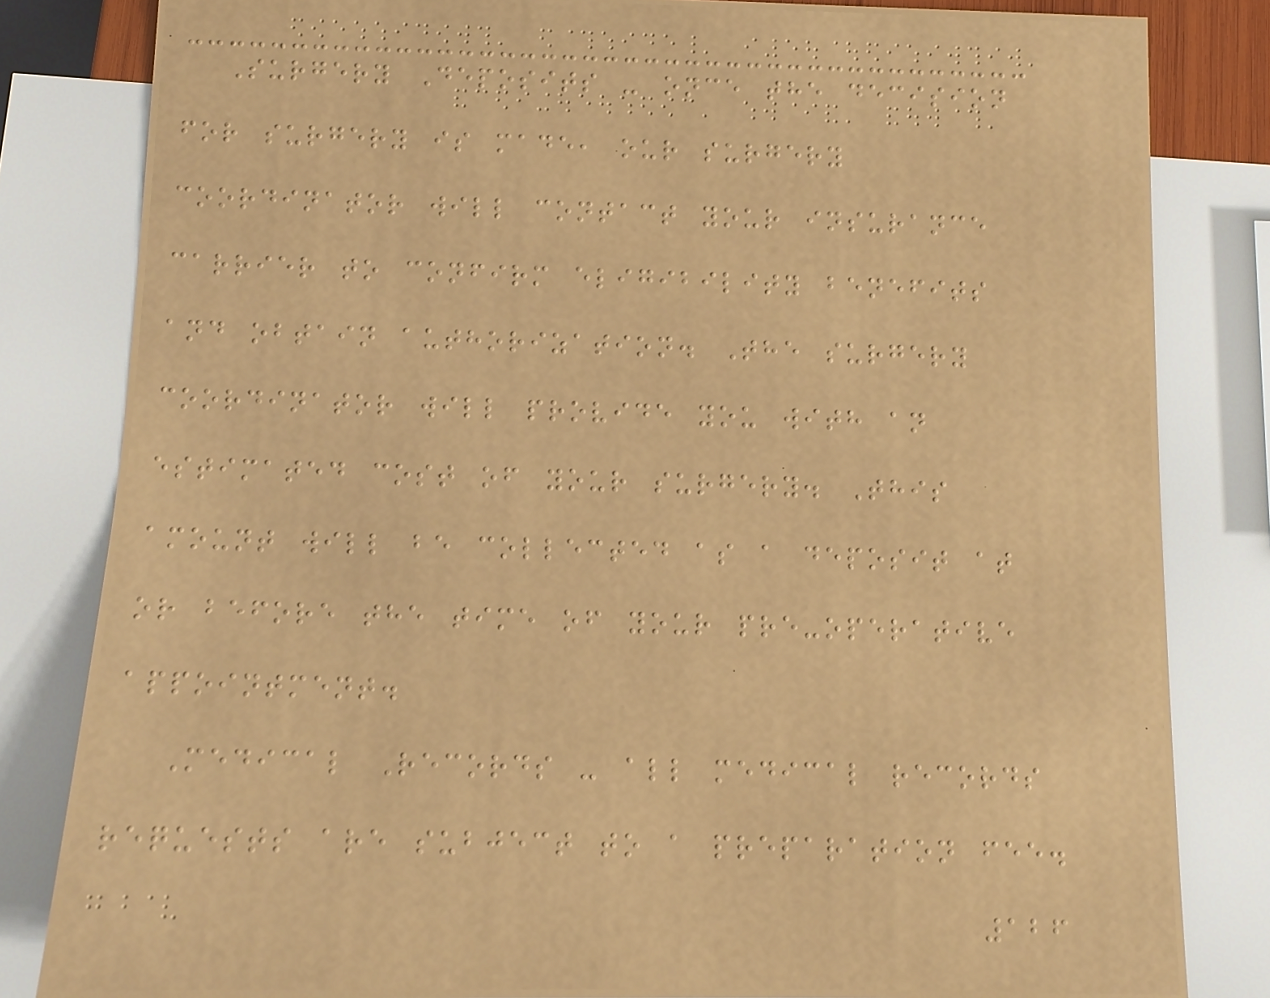Surgery Deposits - once the decision
for surgery is made, our surgery
coordinator will contact your insurance
carrier to confirm eligibility benefits
and obtain authorization. The surgery
coordinator will provide you with an
estimated cost of your surgery. This
amount will be collected as a deposit at
or before the time of your pre-operative
appointment.
Medical Records - all medical records
requests are subject to a preparation fee.
126
